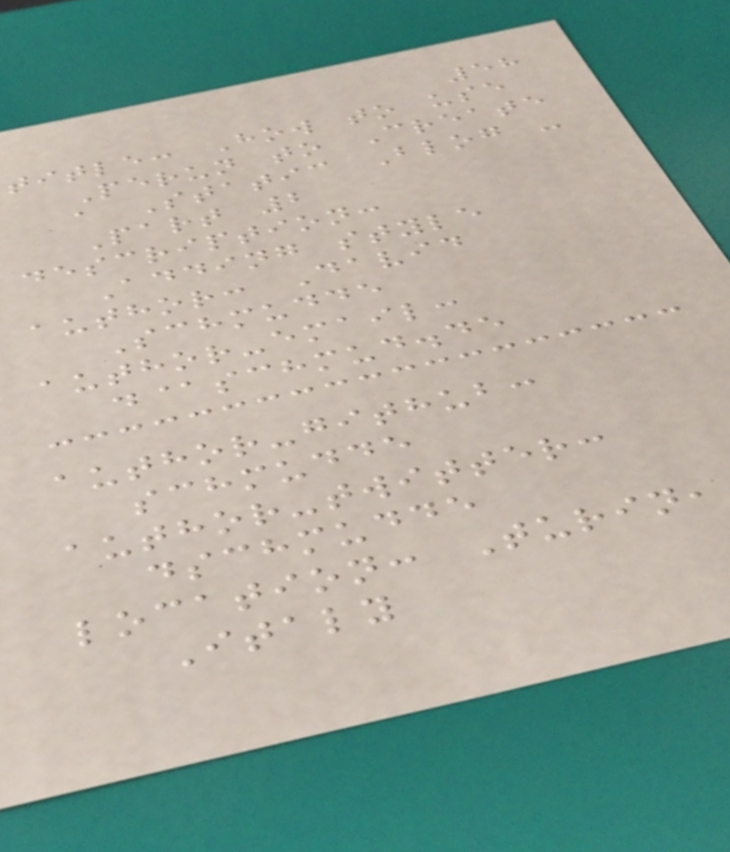58
title: How to use
Perun to Create
a Static Blog -
Part 2
description:
Adding style
author: David
Schmudde
author-email:
d@schmud.de
author-github:
schmudde
author-twitter:
dschmudde
location: Turin,
Italy
